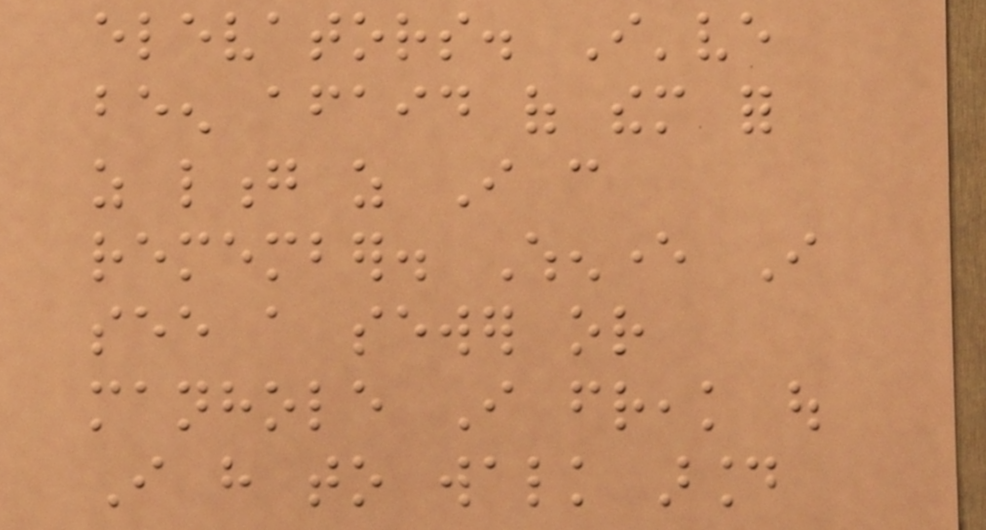elevators. I've
been afaid of them for
as long as I can
remember. Whenever I
see a sewer or
manhole I freak out
I have to walk around
